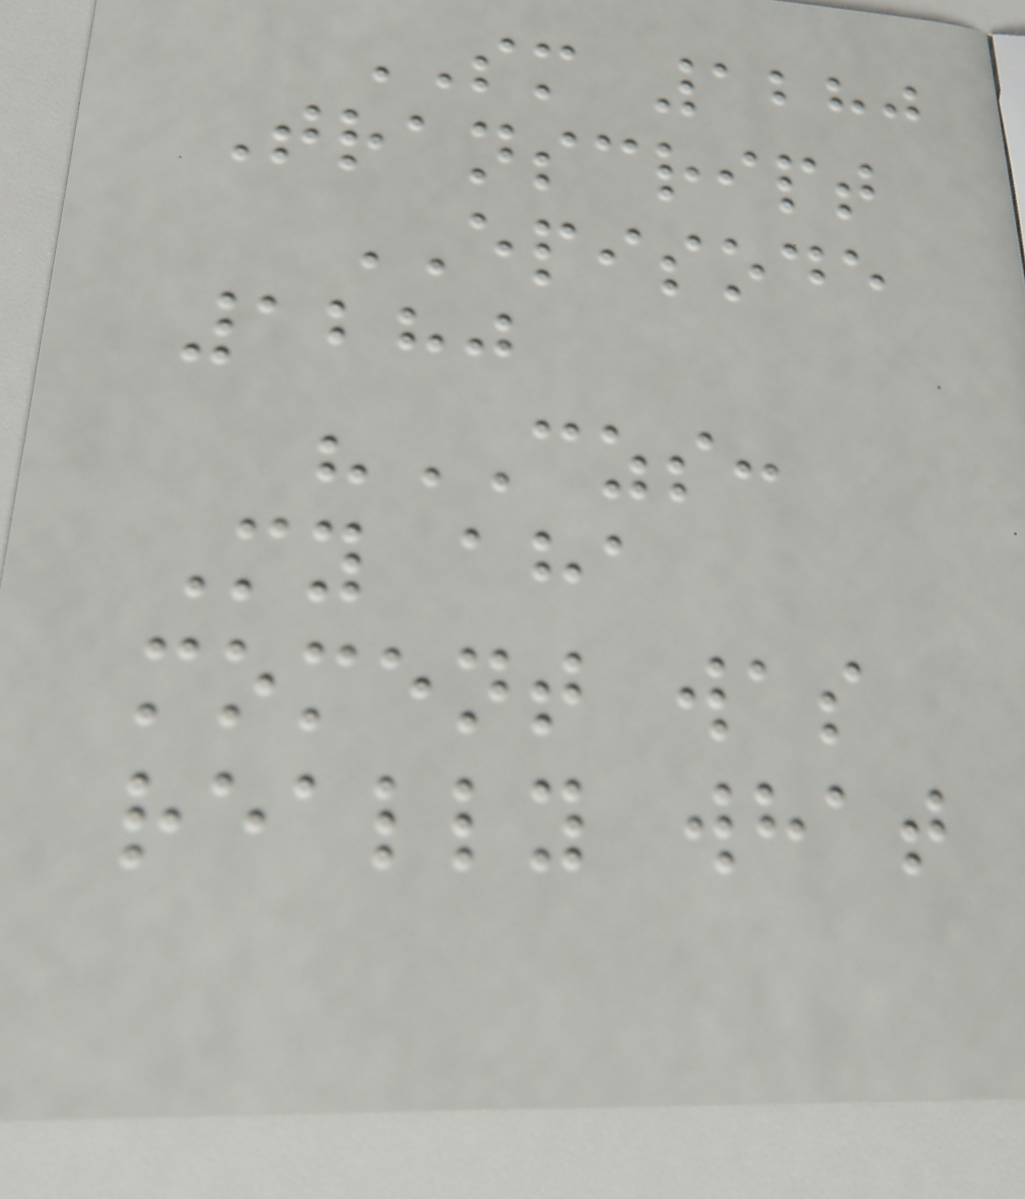SM 1280
Transcript
EPISODE
1280
"CZS:
My aha
moment was
really what
